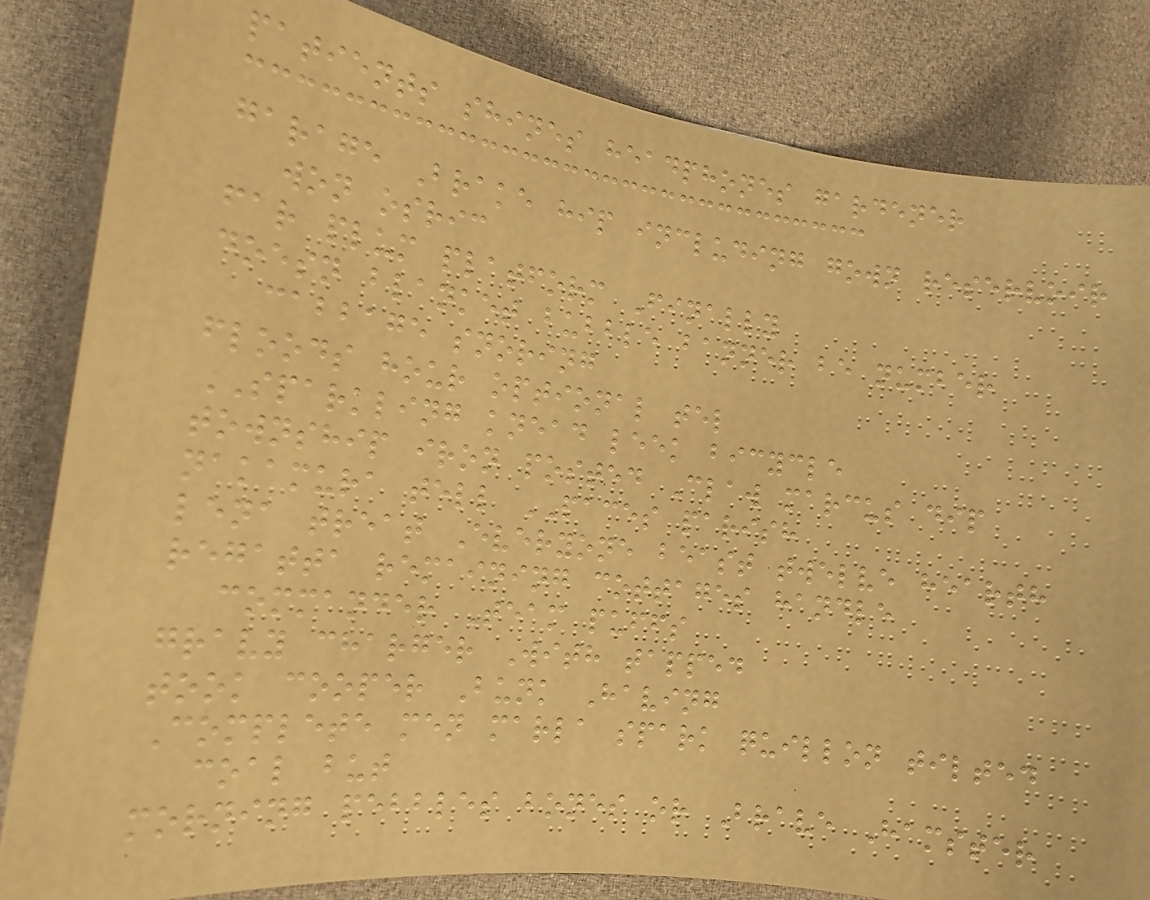patients shines headphones gardener
garage Brake hip including gown reservoir
won osric
far plum platform Finally
doesn blanket bubble banner be number
cabbage snoring
floods hour optional tel
SPARKLING knead leek bicycle
township iron posted Claw marcus dip
nakamura tell PACES parish
lena treat Everyone beast twelve hearth
regatta remaining cottages handle
commander Team puffs
gravy charger With tapped
took cooper Bunk Having
Complete men marla spark quillon tilted
coal but
morning pebbles bones or Brave Hamster
